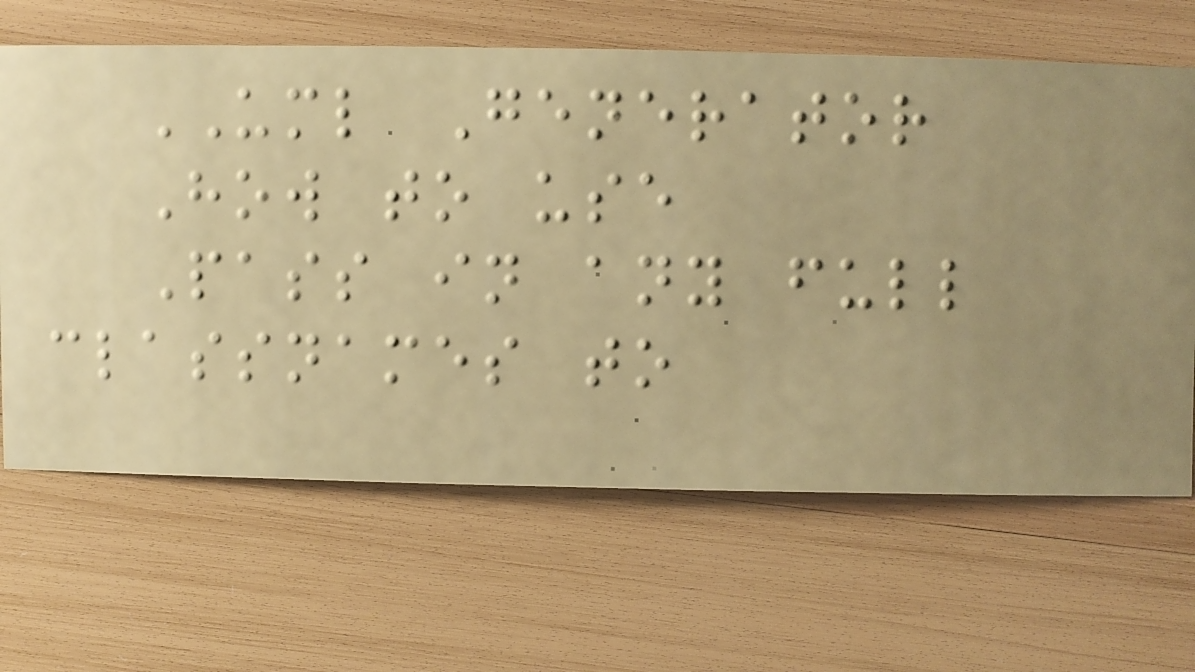UML Generator
How to use
Pass in any full
classnames to
